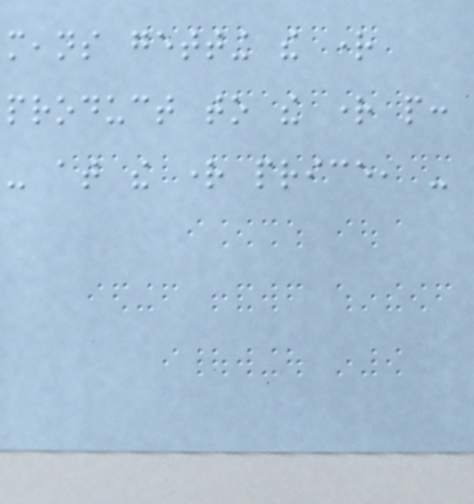means getting the right
product to the right people:
- at the right price, -
